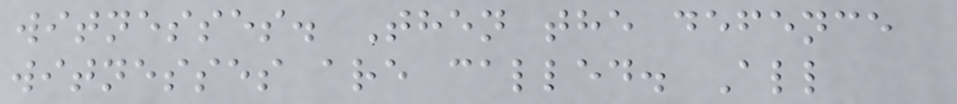witnesses. Then the defence
witnesses are called. All
